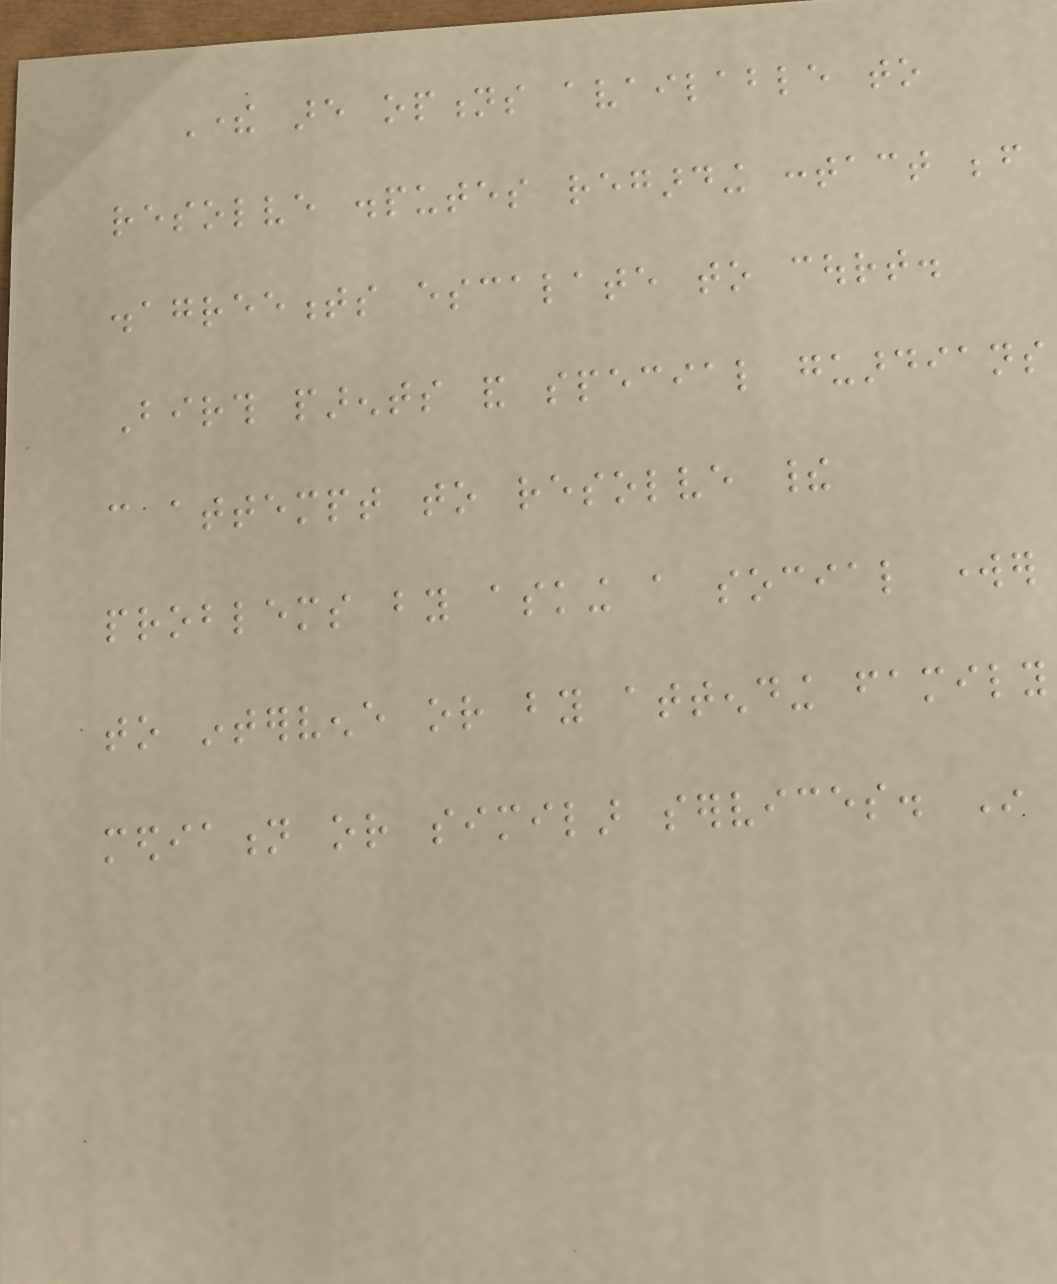There are options available to
resolve disputes regarding contact before
disagreements escalate to court.
Birth parents and special guardians
can attempt to resolve their
problems by asking a social worker
to intervene or by attending family
mediation or similar services. In
